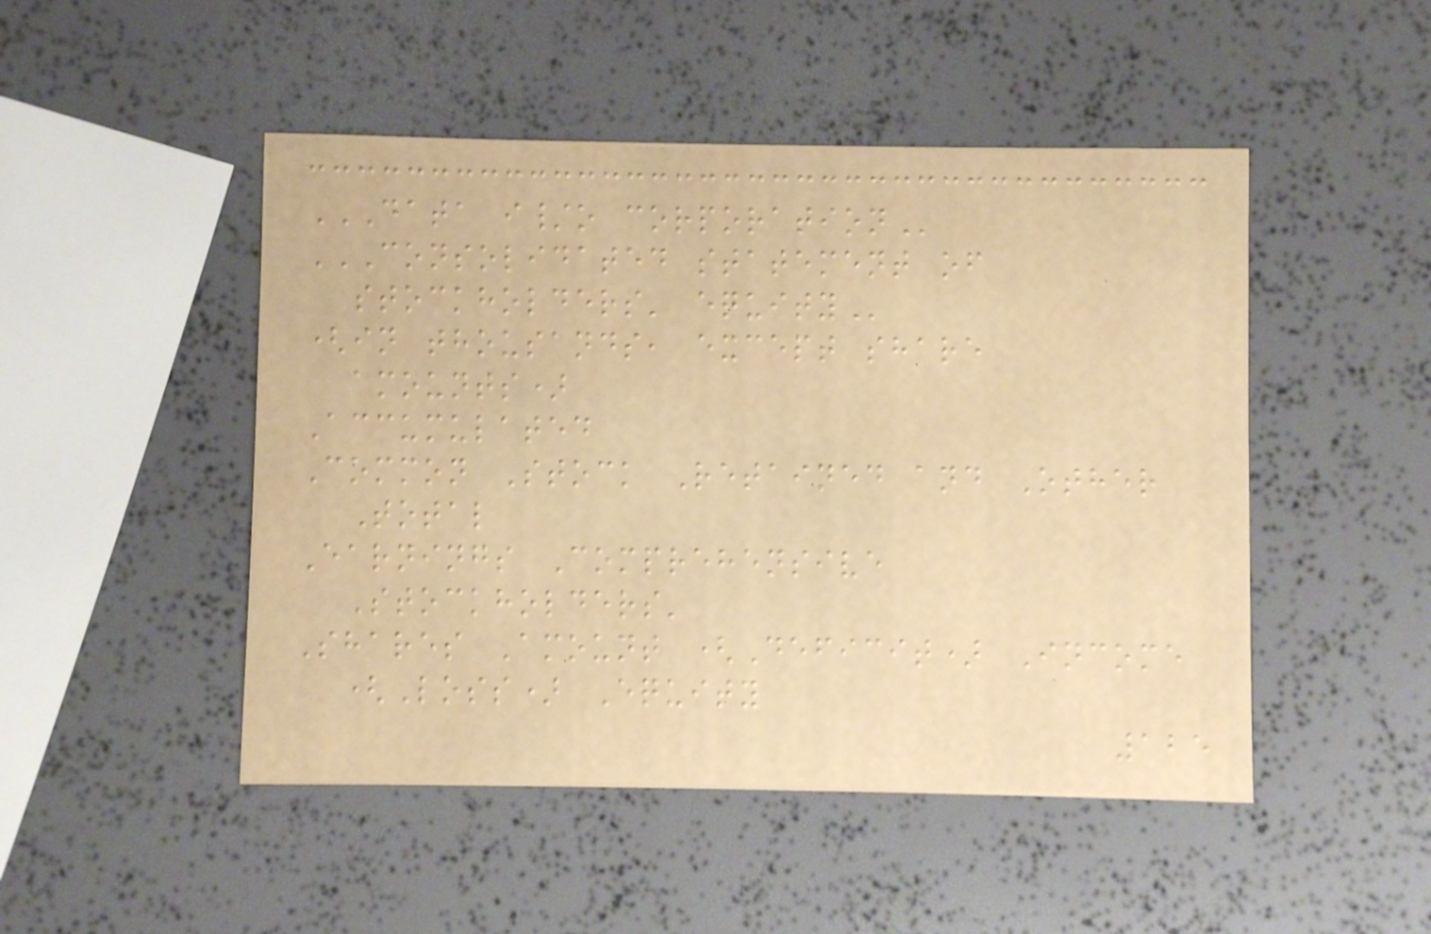DATA I/O CORPORATION
CONSOLIDATED STATEMENT OF
STOCKHOLDERS' EQUITY
(in thousands, except share
amounts)
Accumulated
Common Stock Retained and Other
Total
Earnings Comprehensive
Stockholders'
Shares Amount (Deficit) Income
(Loss) Equity
125
